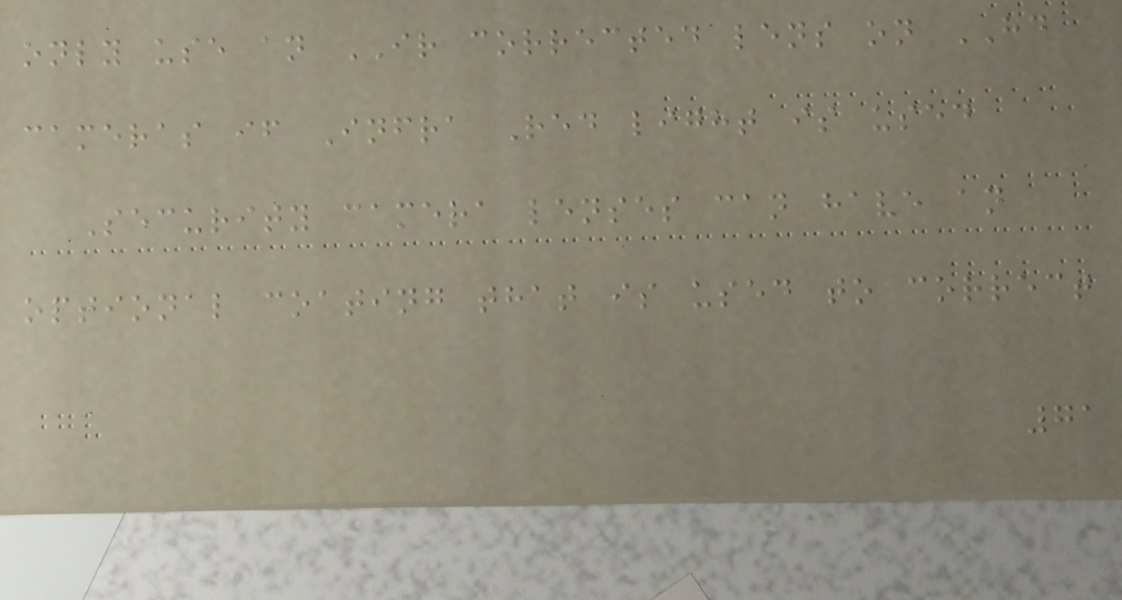only use an IR corrected lens on HD
cameras if Infra Red light is used
Security camera lenses can have an
optional coating that is used to correct
71
